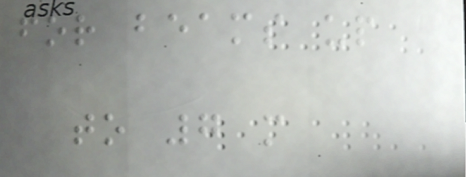for beams up
to 7 m
